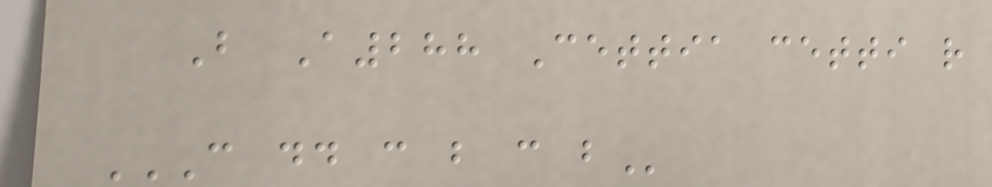B A288 Cettia cetti r
C DD C B C B
